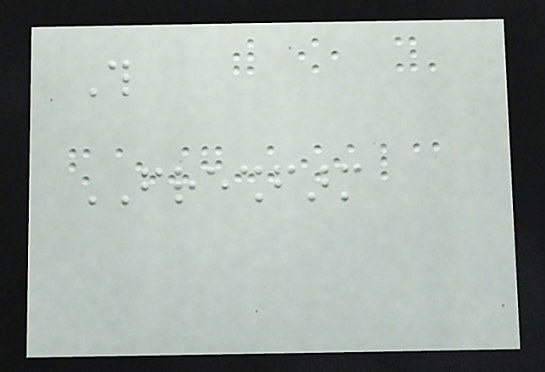This
FRESHFARM
